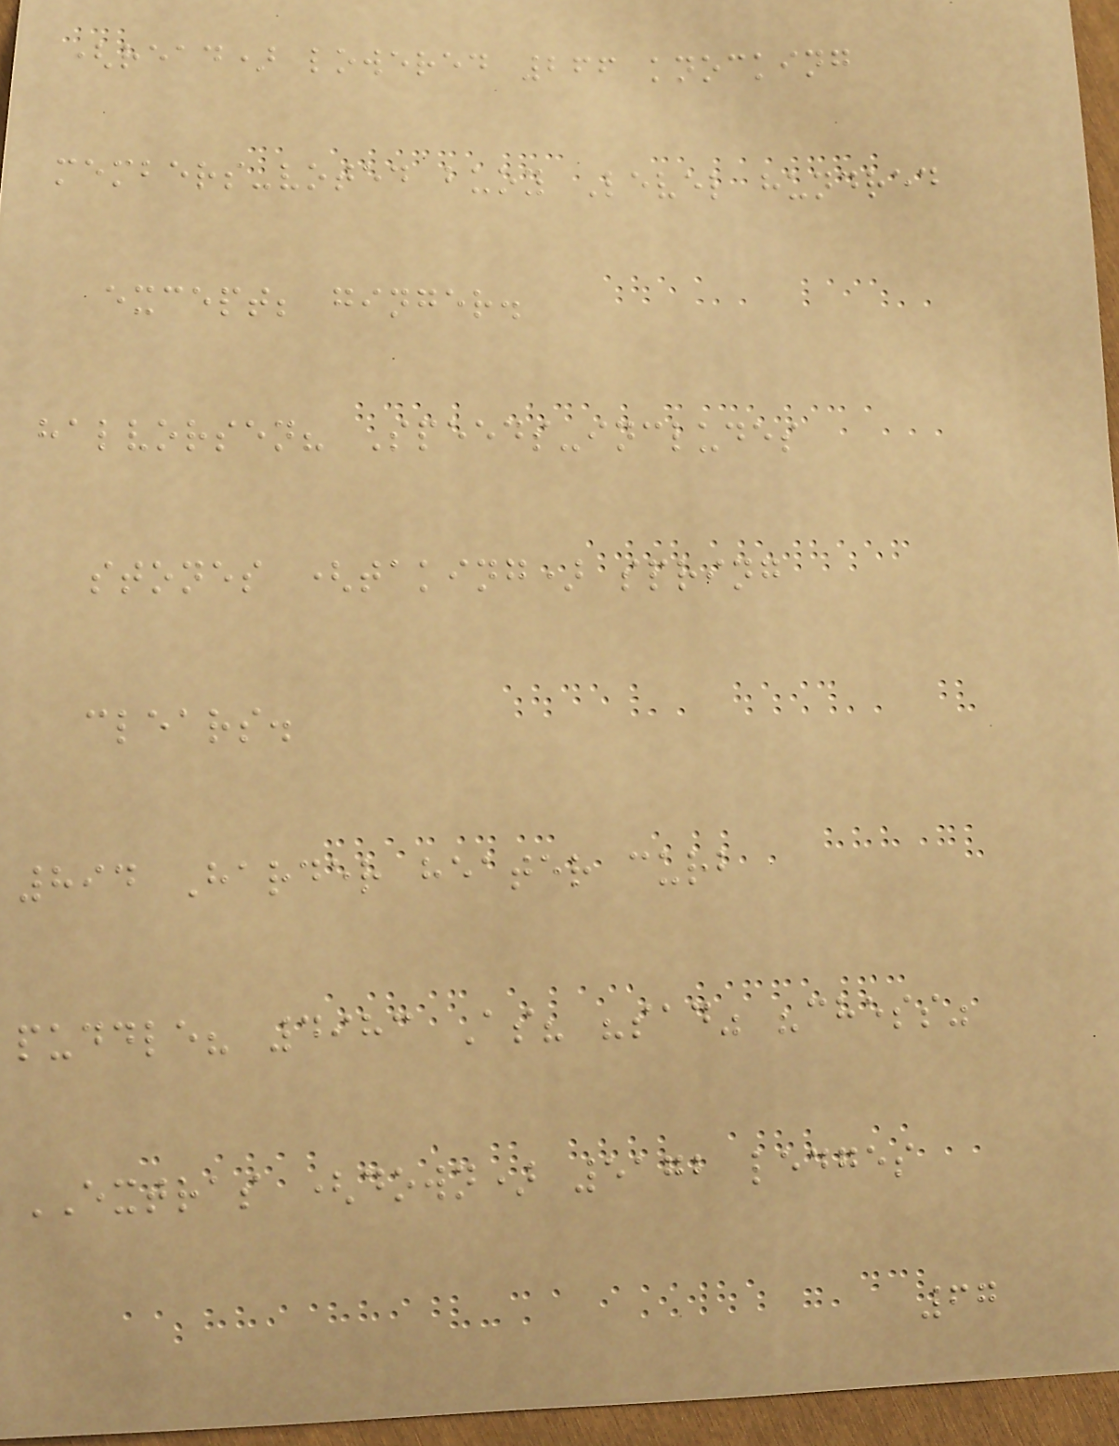(read) lowered 266 knocking
members-voted buoy Level hundred
except; ginger.
halvorsen? Speeds-includes
stones (taking) spring
clears.
894 Harder heater curb
puddle? 4983 As? "sad" "chess"
EXTRAS (down) 5172 ledges
67
